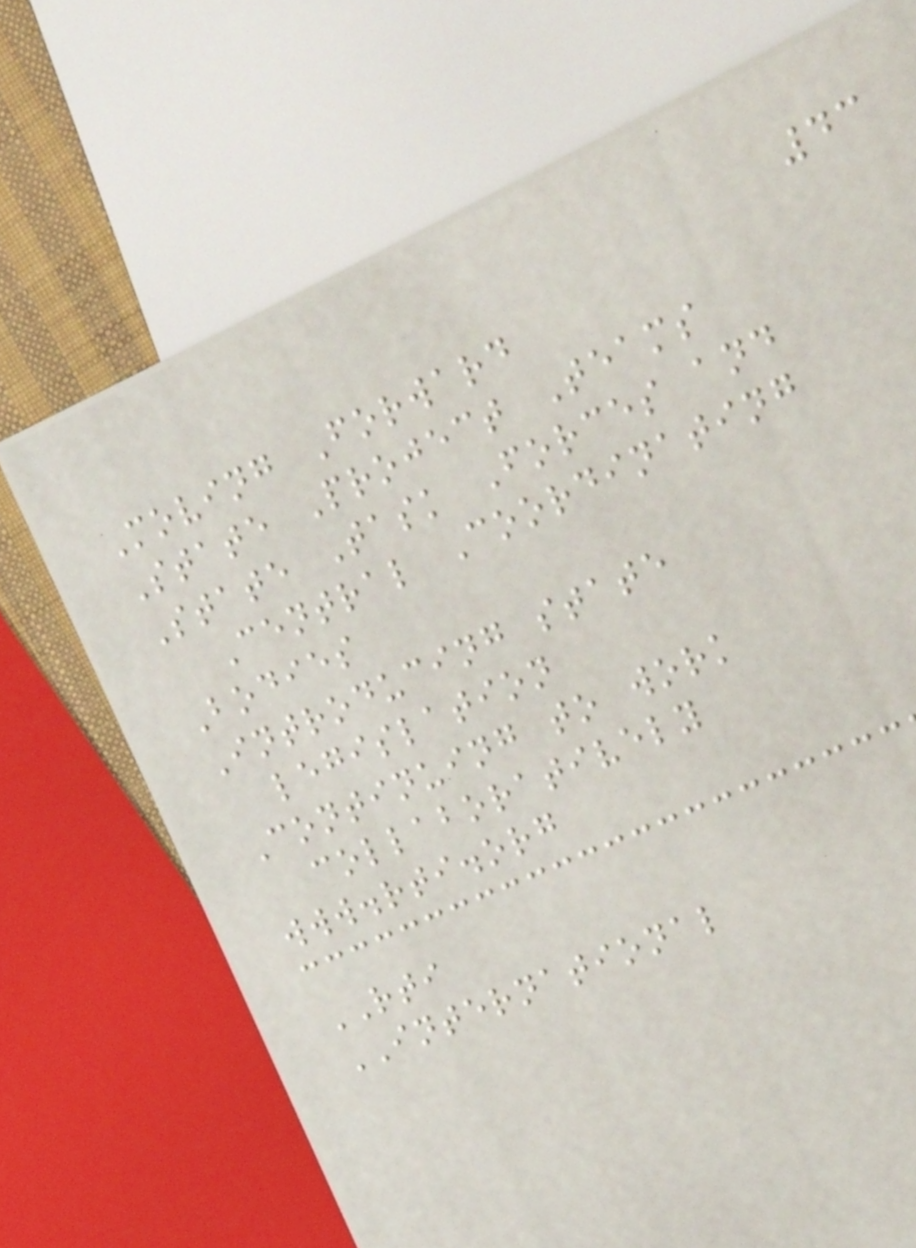43
Moving Forward
State Project Teams
State Task Forces and
Central Coordinating
Bodies
Introducing state
legislation
Continuing to work
collaboratively
www.rti.org
RTI
INTERNATIONAL
